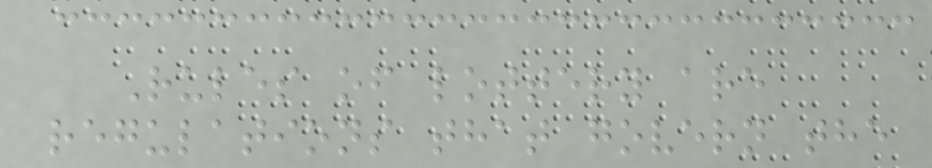Rules of lottery are
regulations that govern the
